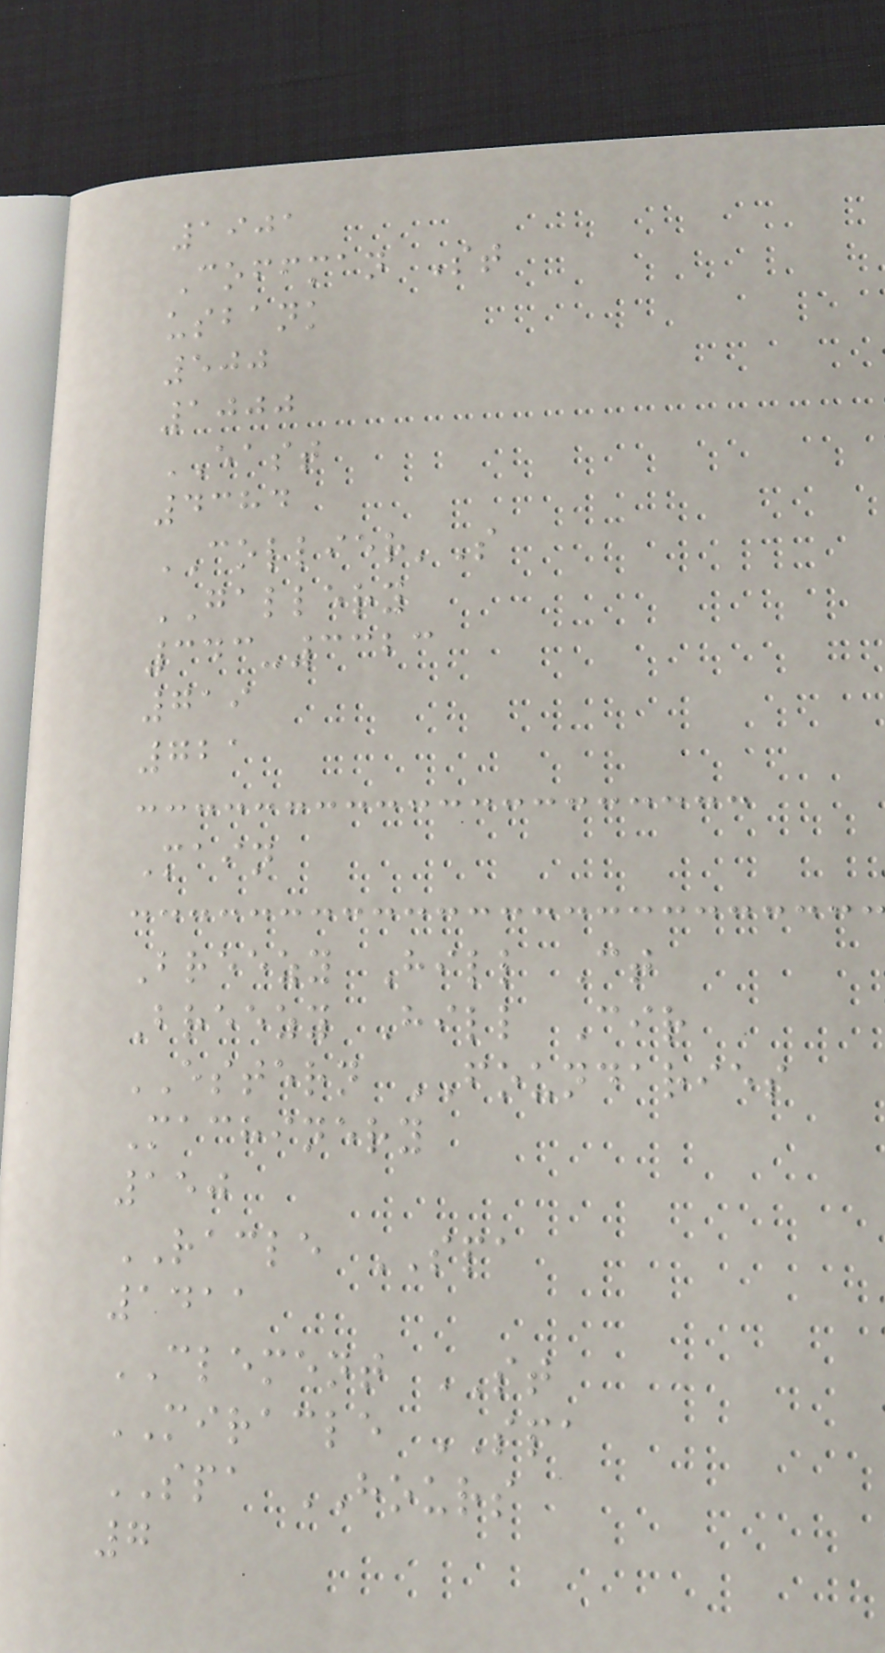1901
Coffman St
usbank
500
1000
EAST
4384
COLLIER'S
GALLERY
343-3323
719
721
Main
Breezy Hill Ct
Breezy Hill Cir
ESTERN FOUNDARIES
Machinery
150
RACLE SPA
1411
CLEMENT ST
MIRACLE SPA
SPA HOURS
7
